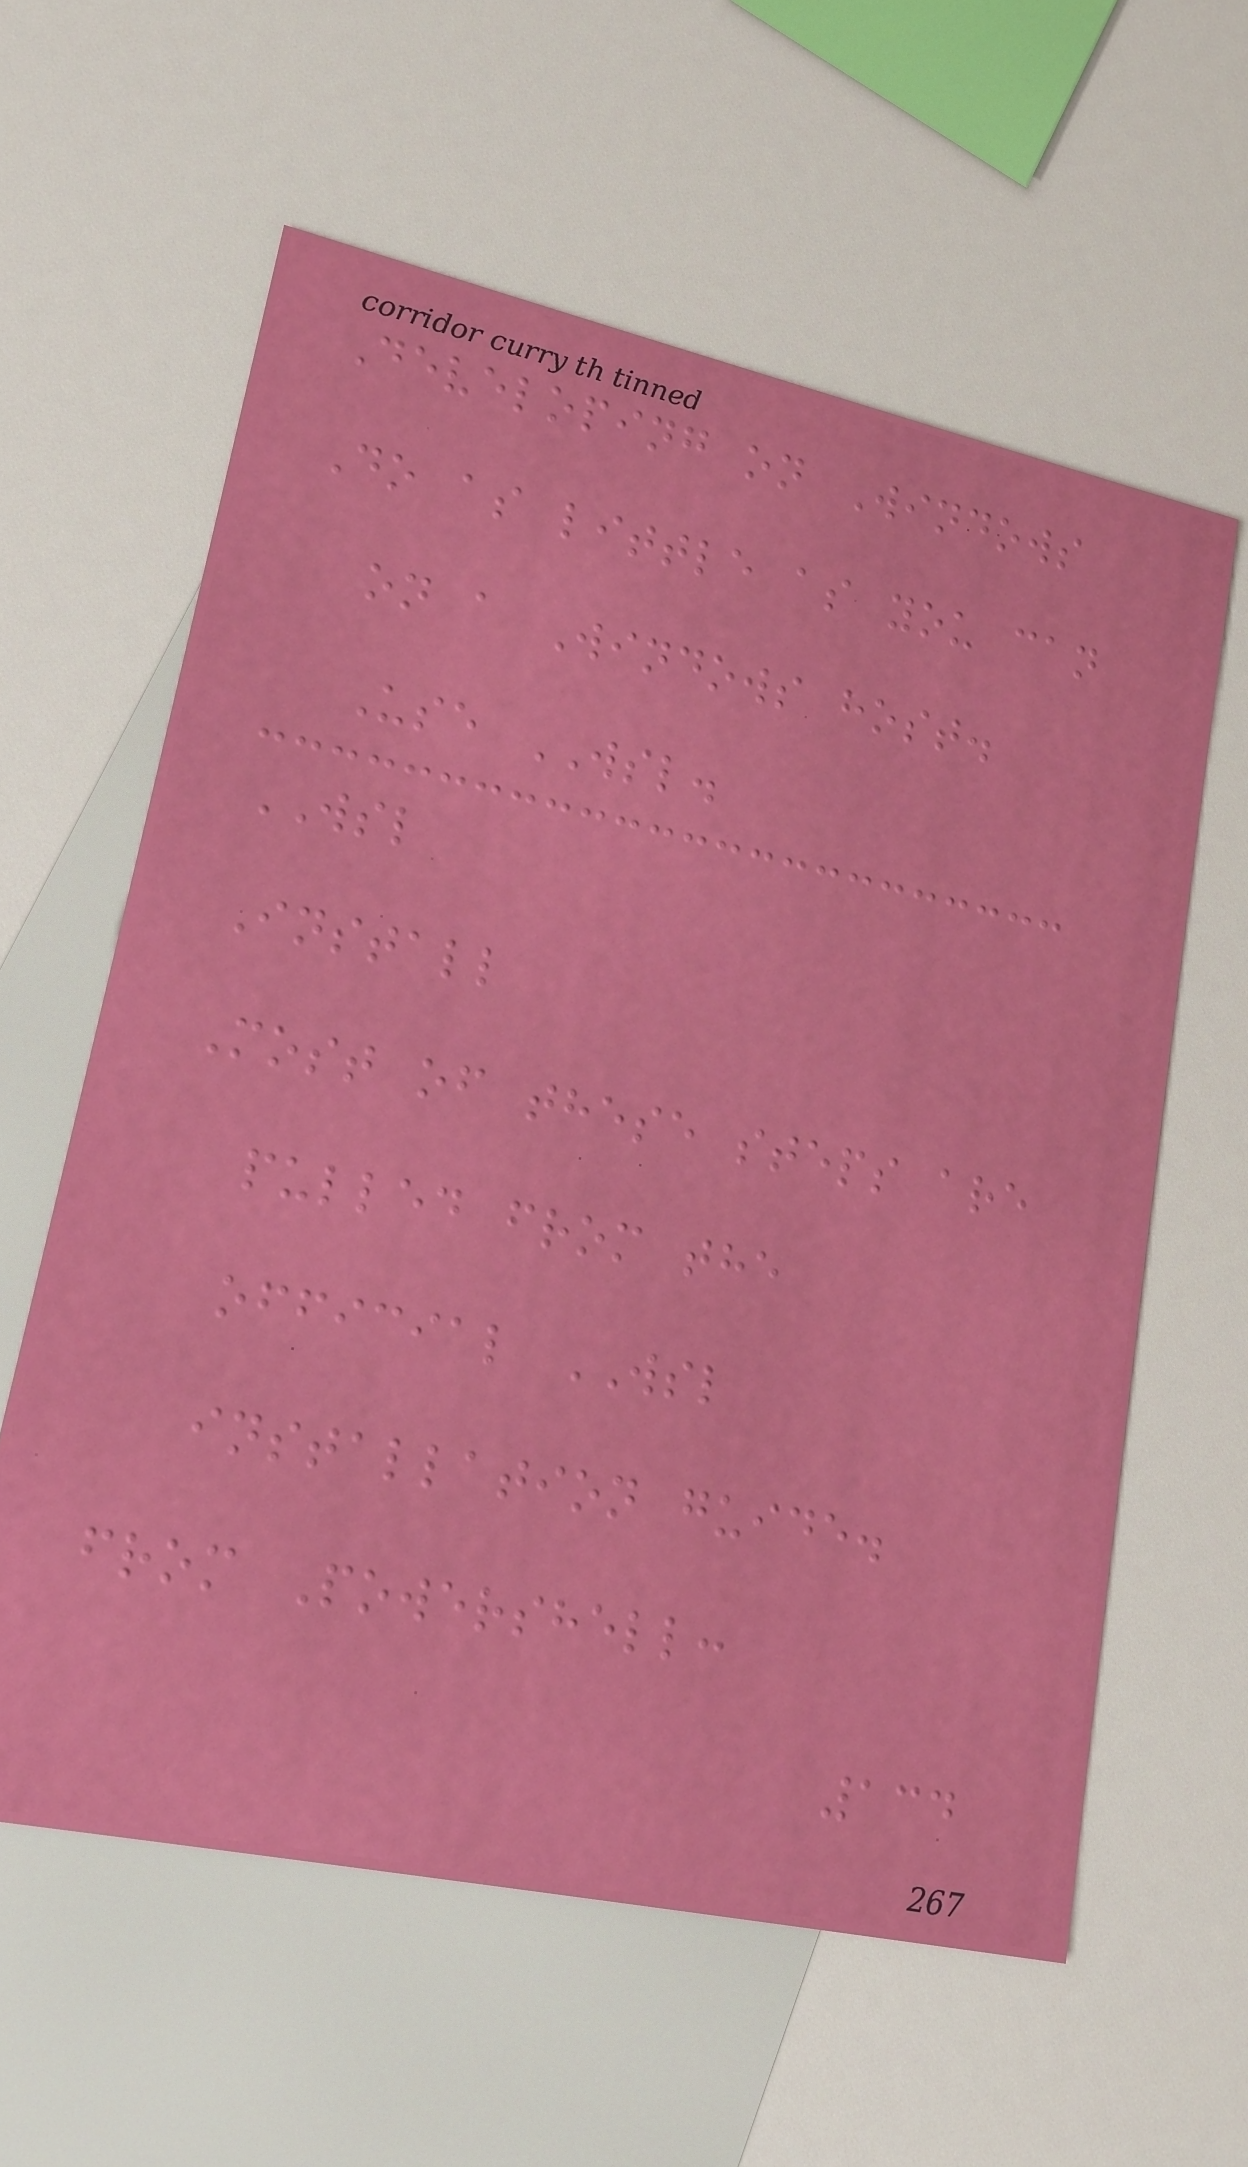Developing on Windows
Do as little as you can
on a Windows host.
Use WSL.
WSL
Install
Most of these steps are
pulled from the
official WSL
installation guide.
from Powershell:
134
